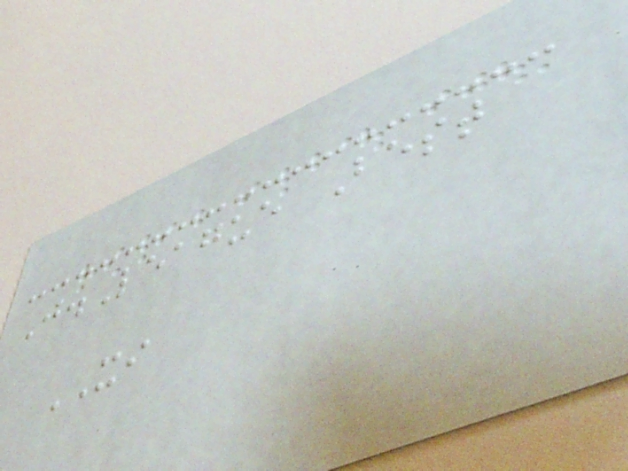J.League Best
XI
